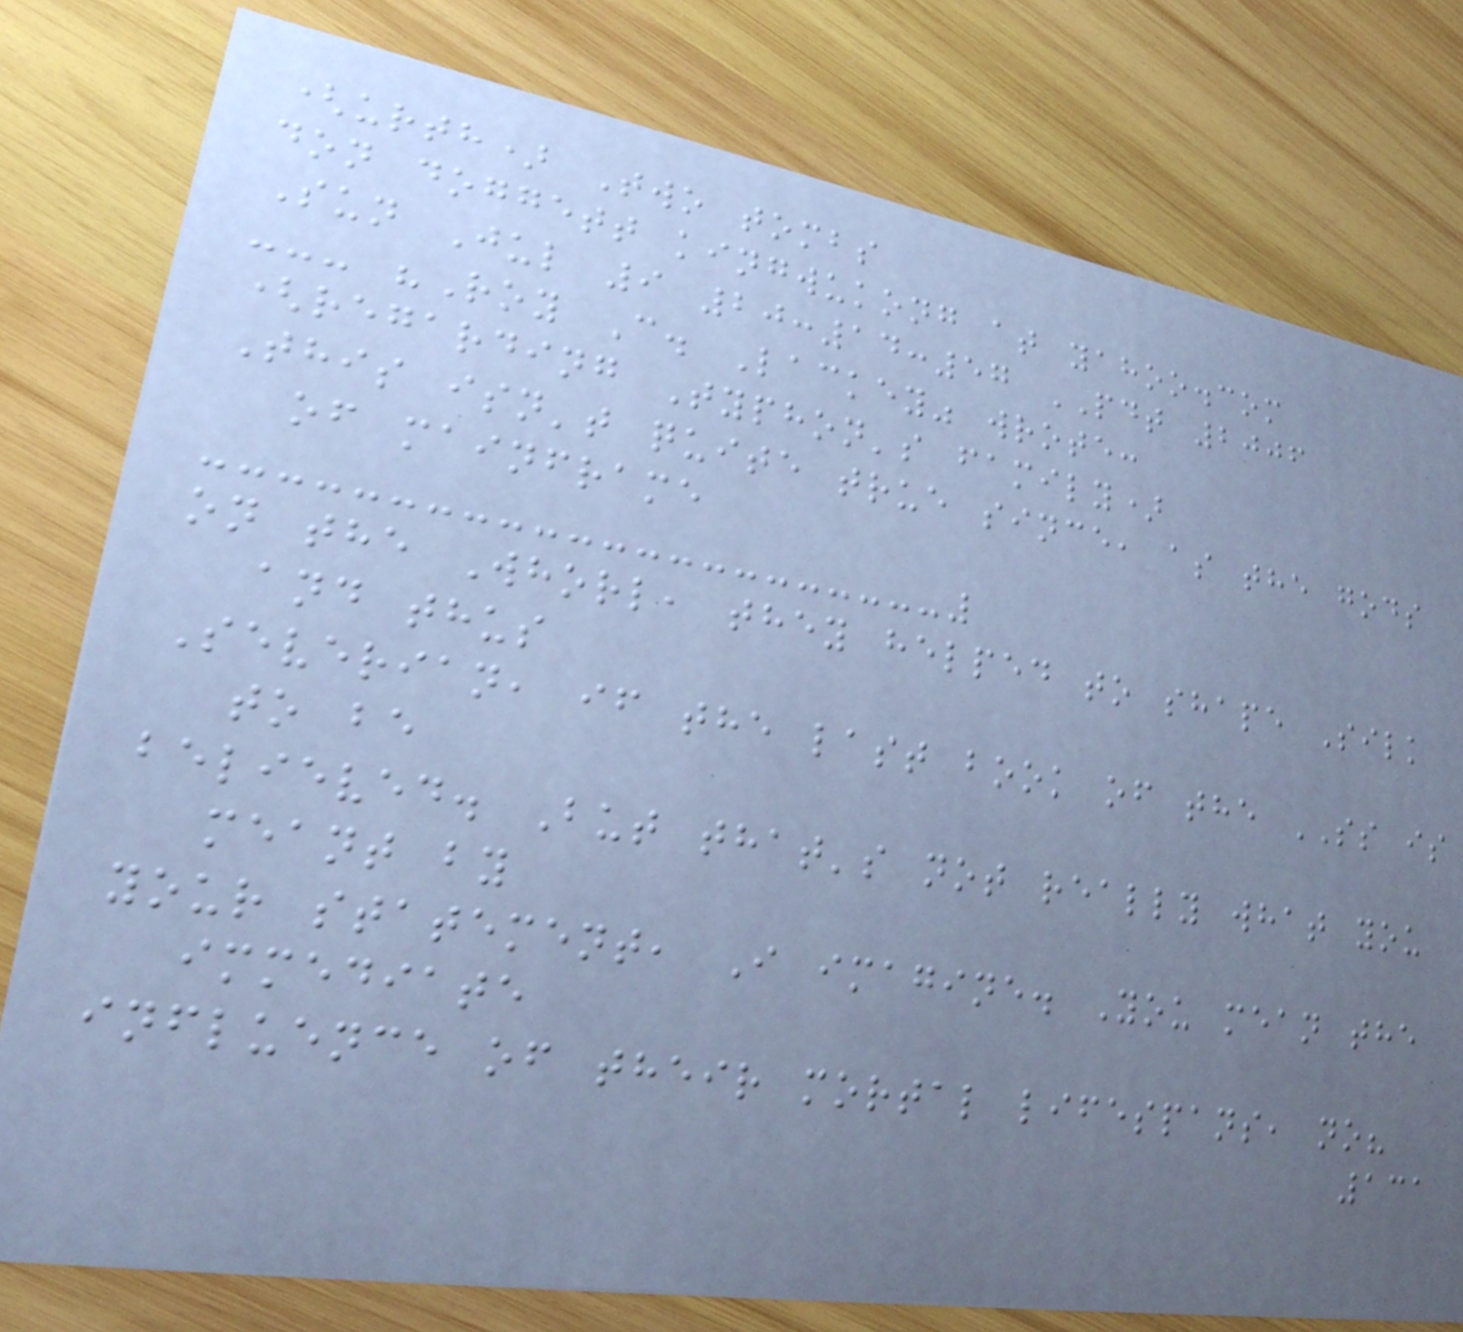(urth) Two tombs
don doggett kingwukong at yahoo.com
Sun Jul 9 20:14:57 PDT 2006
--- "Roy C. Lackey" wrote:
(regarding Typhon's family)
This isn't quite true since, as the gods
of mainframe
on the Whorl, they helped to shape Silk
and thus
Severian, if the last book of the SS is
to be
believed. But that's not really what you
meant by
your statement, I imagine. You mean the
immediate
influence of their mortal lifespans, no?
131
